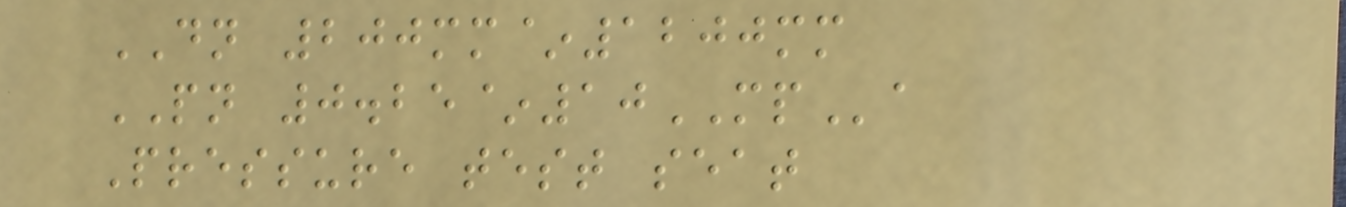DN 200mm~1200mm
PN 0.25~10MPa
Pressure test seat
